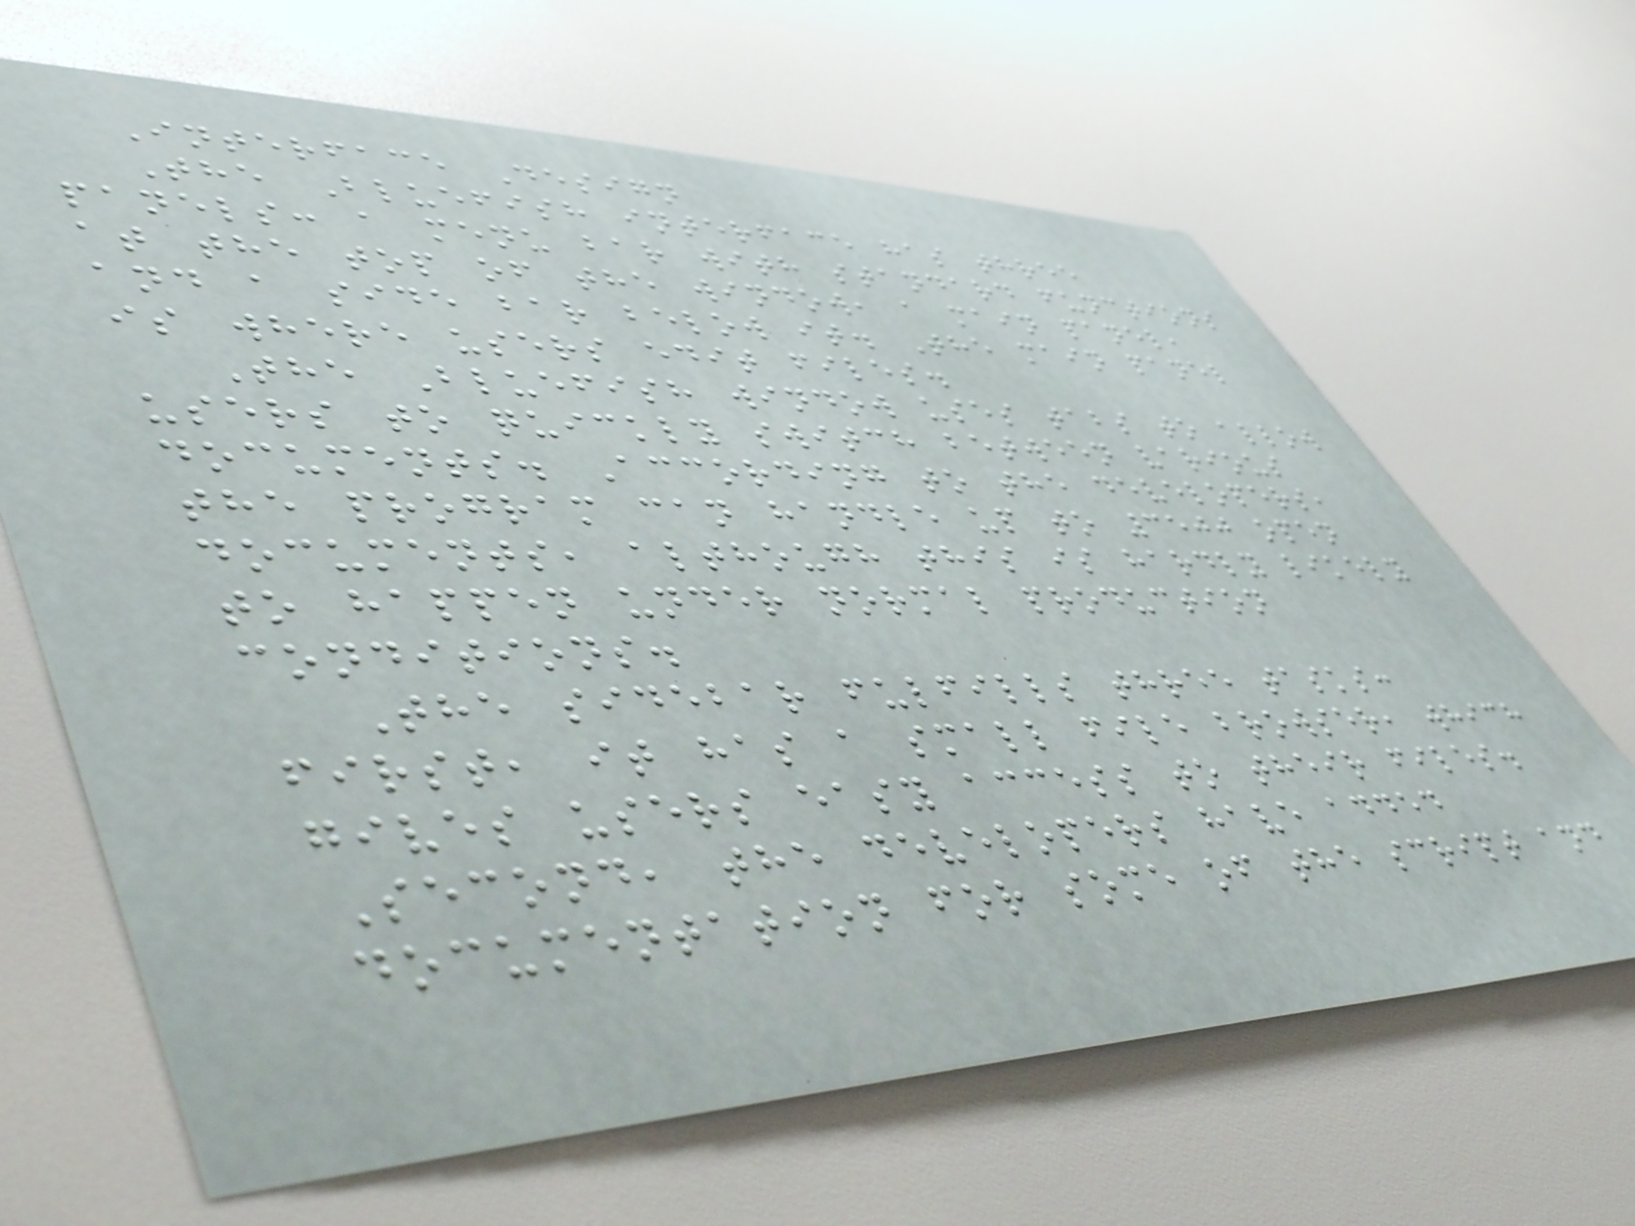Interface Design
The Bluefish interface has three
panels: a menu bar with standard functions
at the top of the window, a main panel,
and a side bar below it. The main panel
is where users edit files.
The Bluefish window uses tabs to allow
users to quickly switch between various
documents. According to the developers,
the program can handle up to 3500 open
documents, although this is hardly likely
to happen under normal production
conditions.
The sidebar fulfills three tasks:
first, it has a small file browser, which
gives users easy access to their files.
Second, the developers have added
documentation for some of the script and
